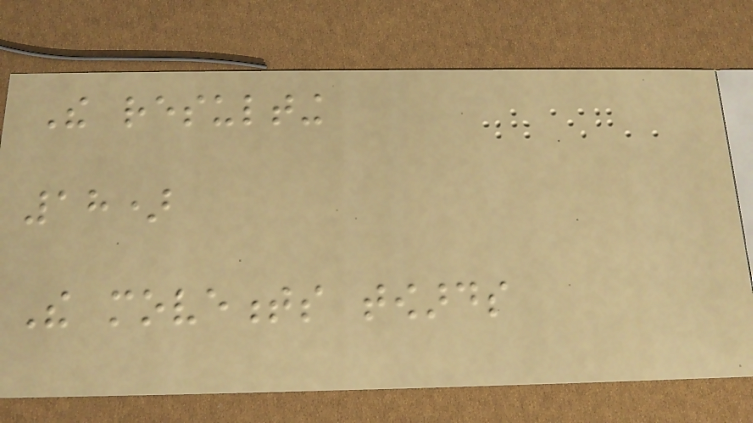The resulting
18)
The movements towards
